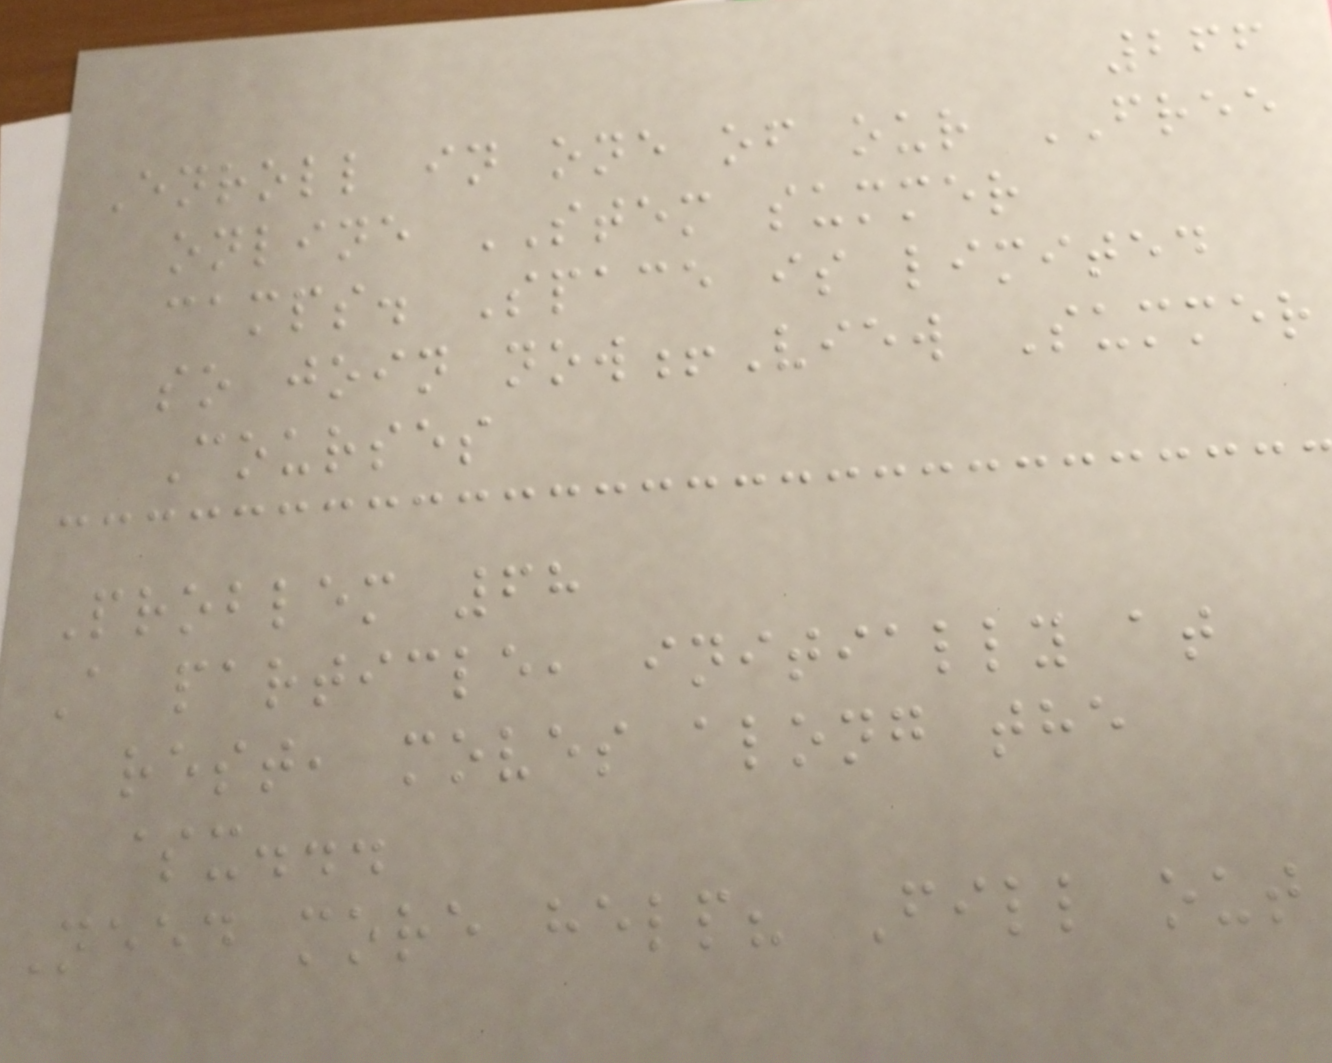266
Enroll in one of our FREE
online STEM summer
camps. Space is limited
so join now!View Summer
Courses
Problem 68
A particle, initially at
rest, moves along the
$x...
Need more help? Fill out
